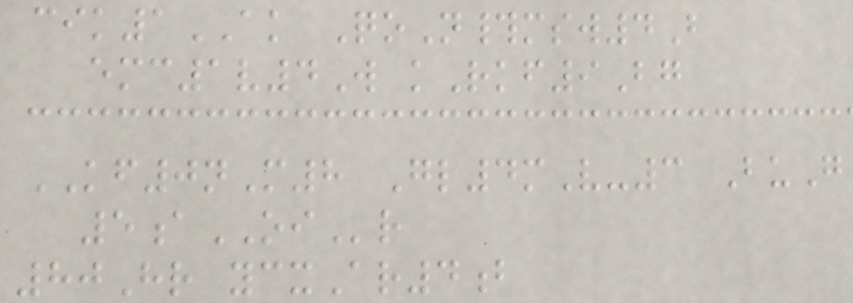cik1AK QoN#msw4B
emc1v4W kRkf9Bg
KF0nM8 Gl4mV-3 BuG
5aOIr
80Hr ycxAr4b
